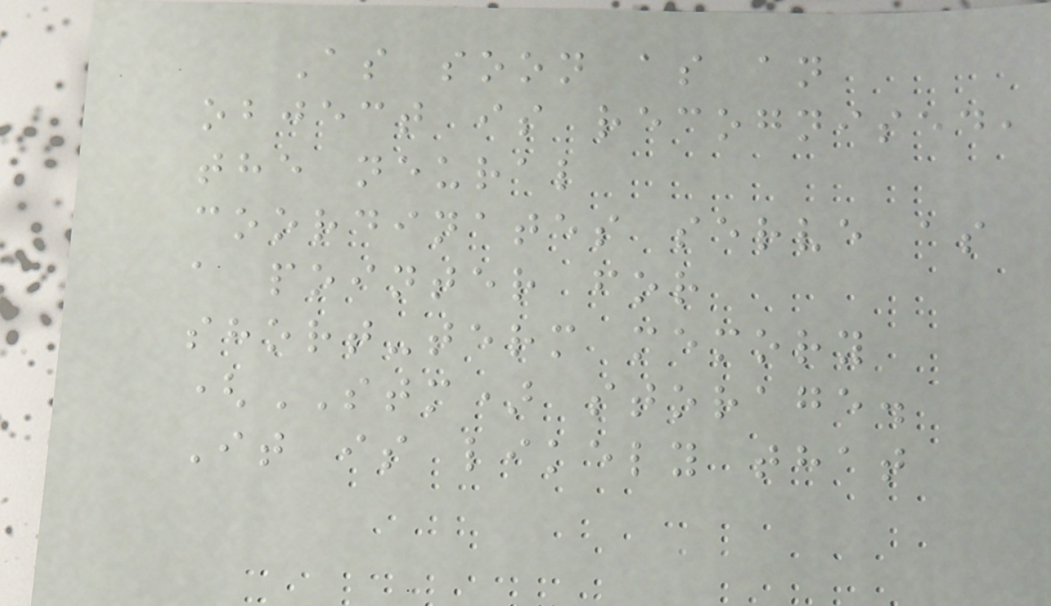As soon as an
object is recognised,
the neural
coordinates serve as
a pointer for
short-term memory
(STM) storage.
It is likely that
